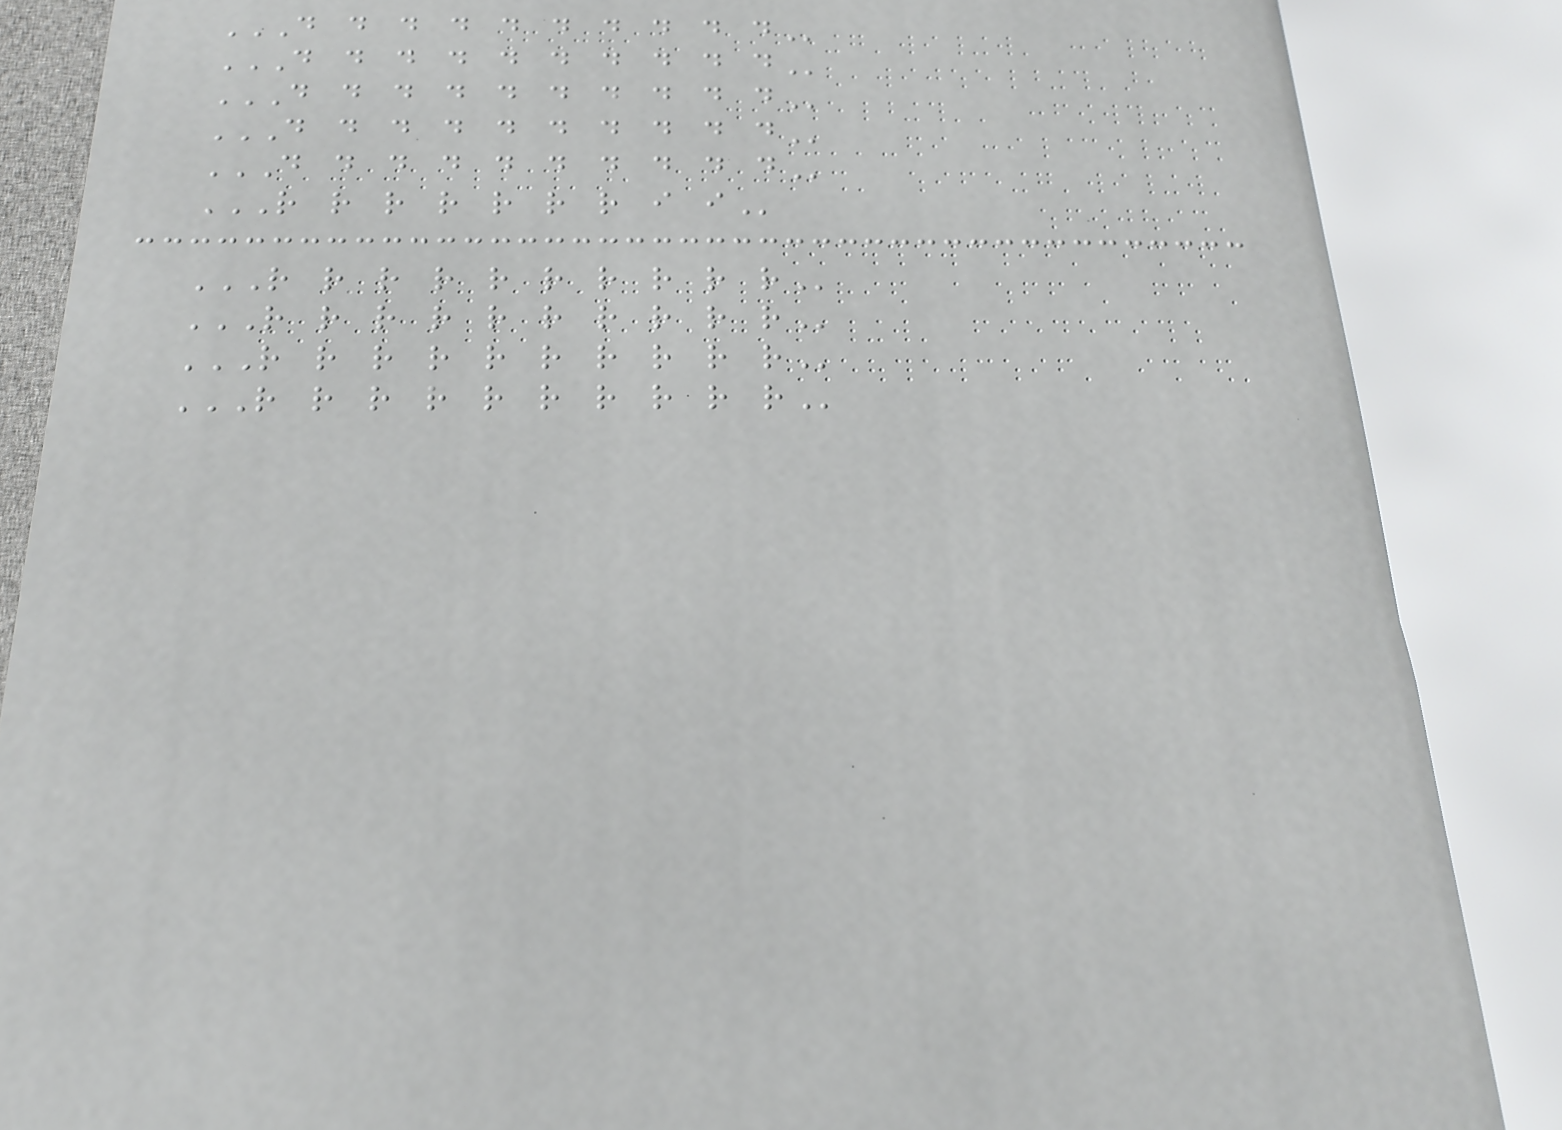D D D D D D D D D D
D D D D D D D D D D
D D D D D D D D D D
D D D D D D D D D D
D D D D D D D D D D
R R R R R R R I I
R R R R R R R R R R
R R R R R R R R R R
R R R R R R R R R R
R R R R R R R R R R
